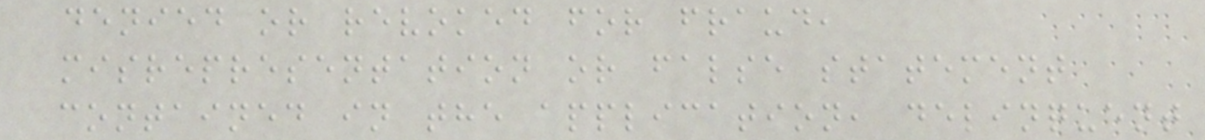denied or revoked for fraud,
misrepresentation or false statement
contained in the application, delinquent
